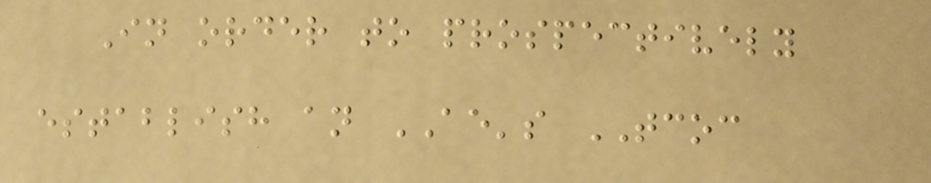In order to prospectively
establish an AE's TCOC
